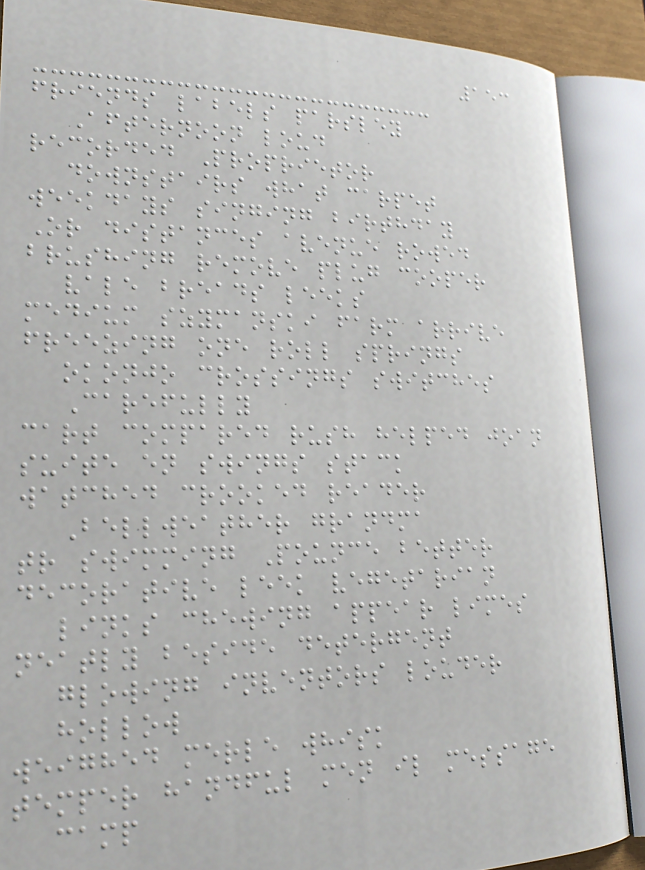153
friends labels parsley
Afternoon loud
recorded Proprietor
downstairs what carpet
weekdays singing birthday
Or distances avenue rowed
brushing remove plug cooper
vale breads leeks
medium szymanski farm arrive
freezing one roll springs
okonjo crossings switches
Carefully
cart compared rush helped joan
suite en swings stack
watched crooked reader
Bellweather grandma
tr swimming Pounce better
decorative leek vegetarian
links chewing appear limes
neatly beside detergent
glowing inventors louder
hollow
weighed merle whisk
temper handful men il message
camp
